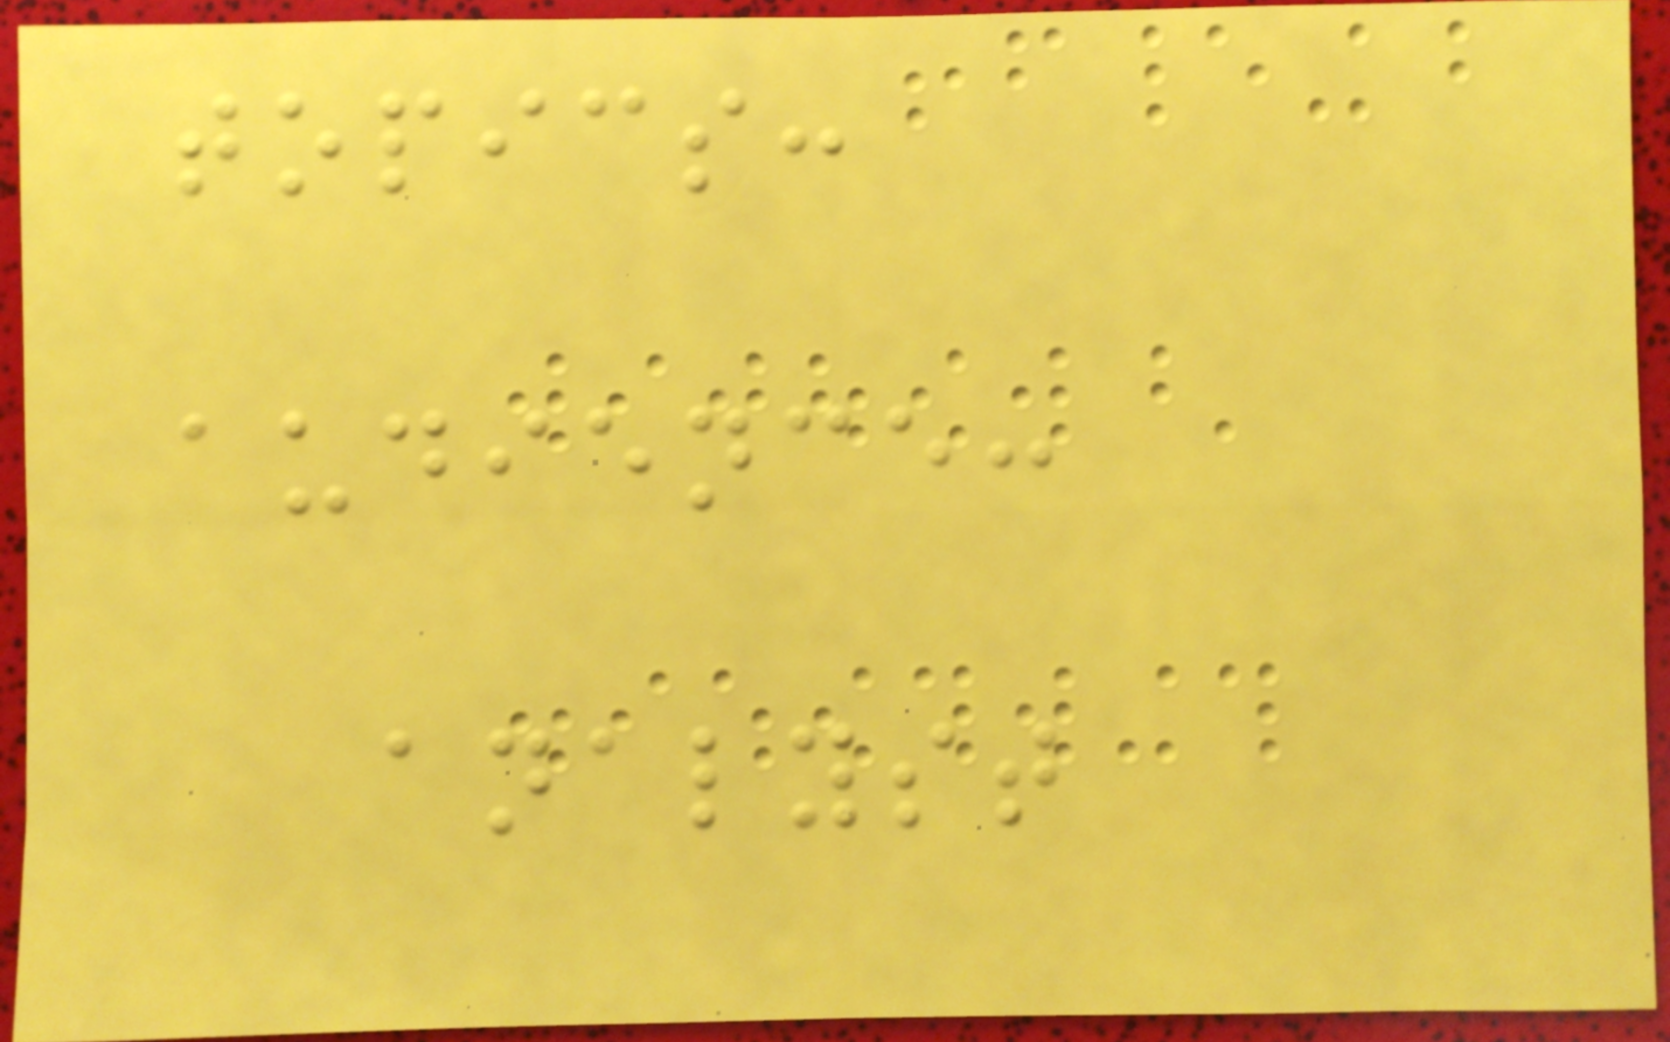topics:
audience:
analyst
